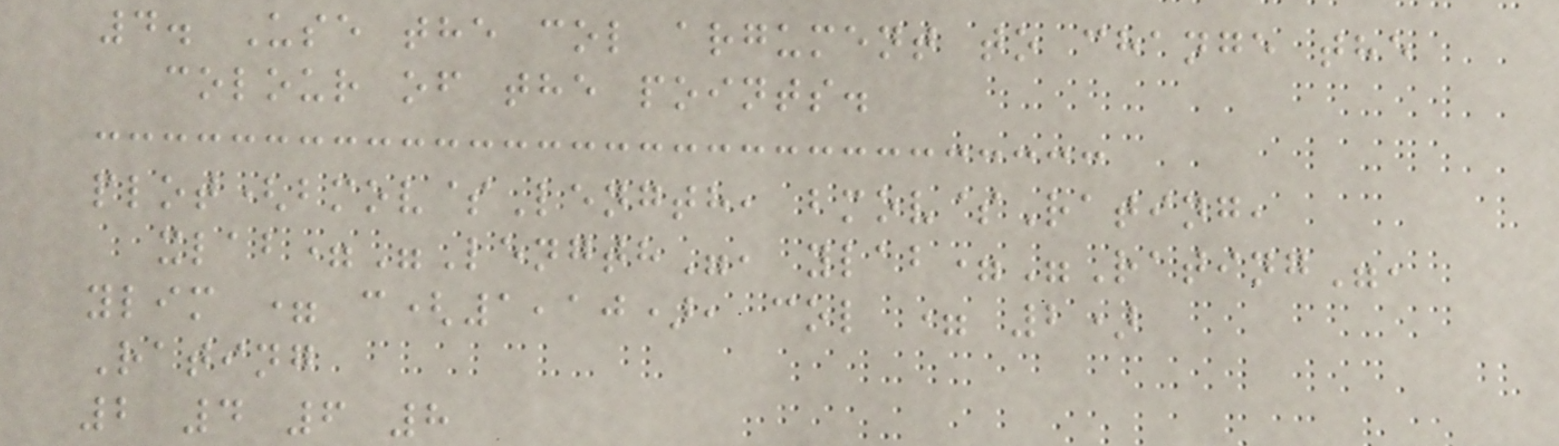4. Use the col argument to change the
colour of the points.
plot(bmov$Length, bmov$Rating,
xlab="Length", ylab="Rating",
ylim = c(1,10), col = 2)
Rating
2 4 6 8
